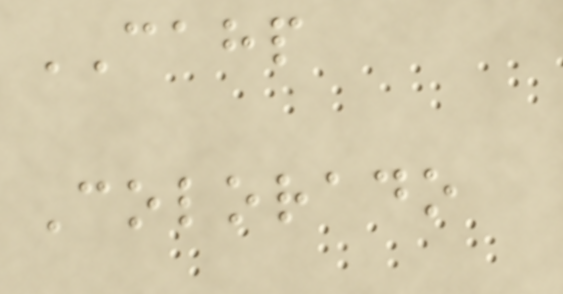CAHP
Colorado
